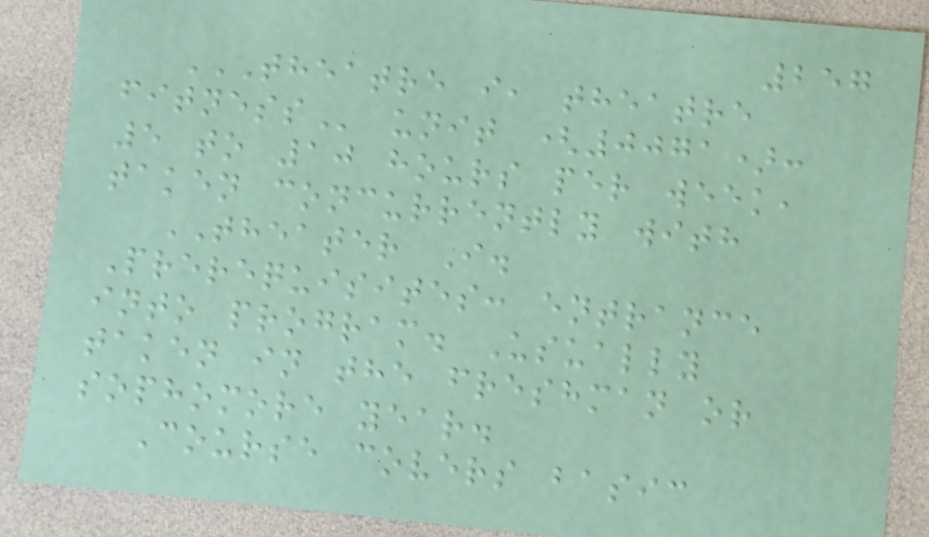257
THEATRE I, THEATRE
FITNESS unit (0071):
5 to 10 hours per week,
taken concurrently with
THEATER I.
Prerequisites: entrance
into program. Usually
taken in the freshman or
sophomore year.
Course covers basic
